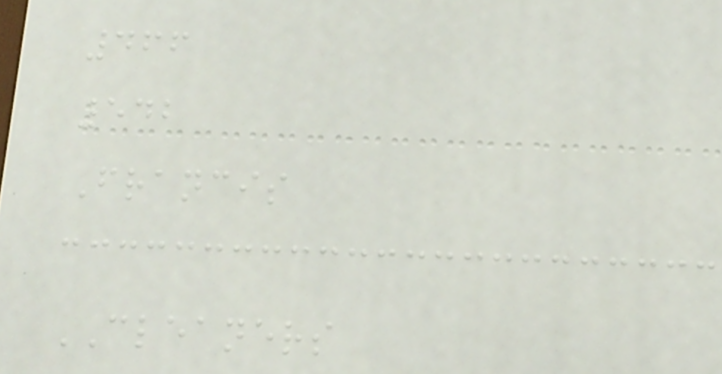466
542
Francis
CLEANERS
